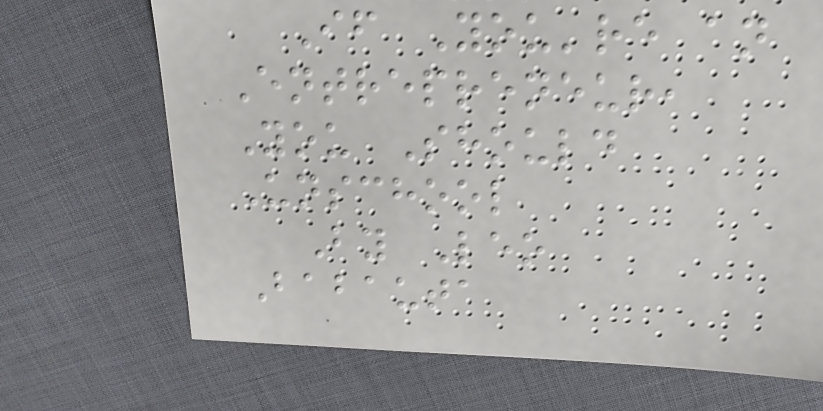If You're an
Entrepreneur,
You Should
Unschool
By Leo
Babauta
